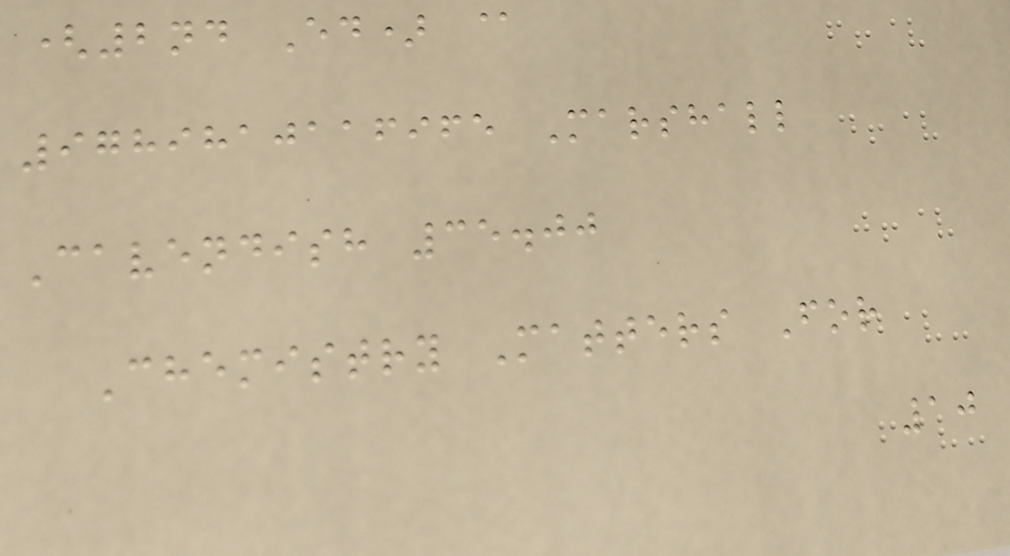(2nd Ed) @
9789810116965 Marshall
Cavendish 35.00
Chemistry Matters For
10
